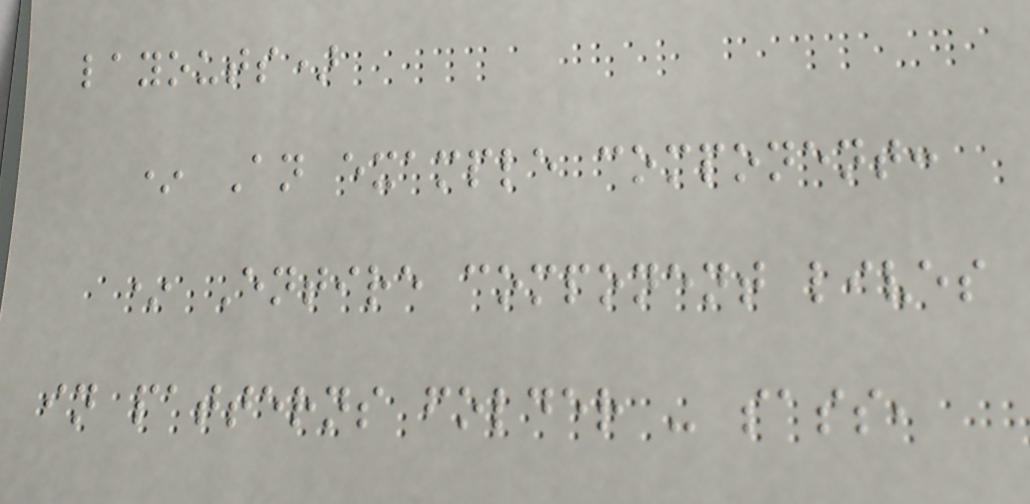layouts)
* An example component:
* Entire component lives
in patterns folder - sass,
